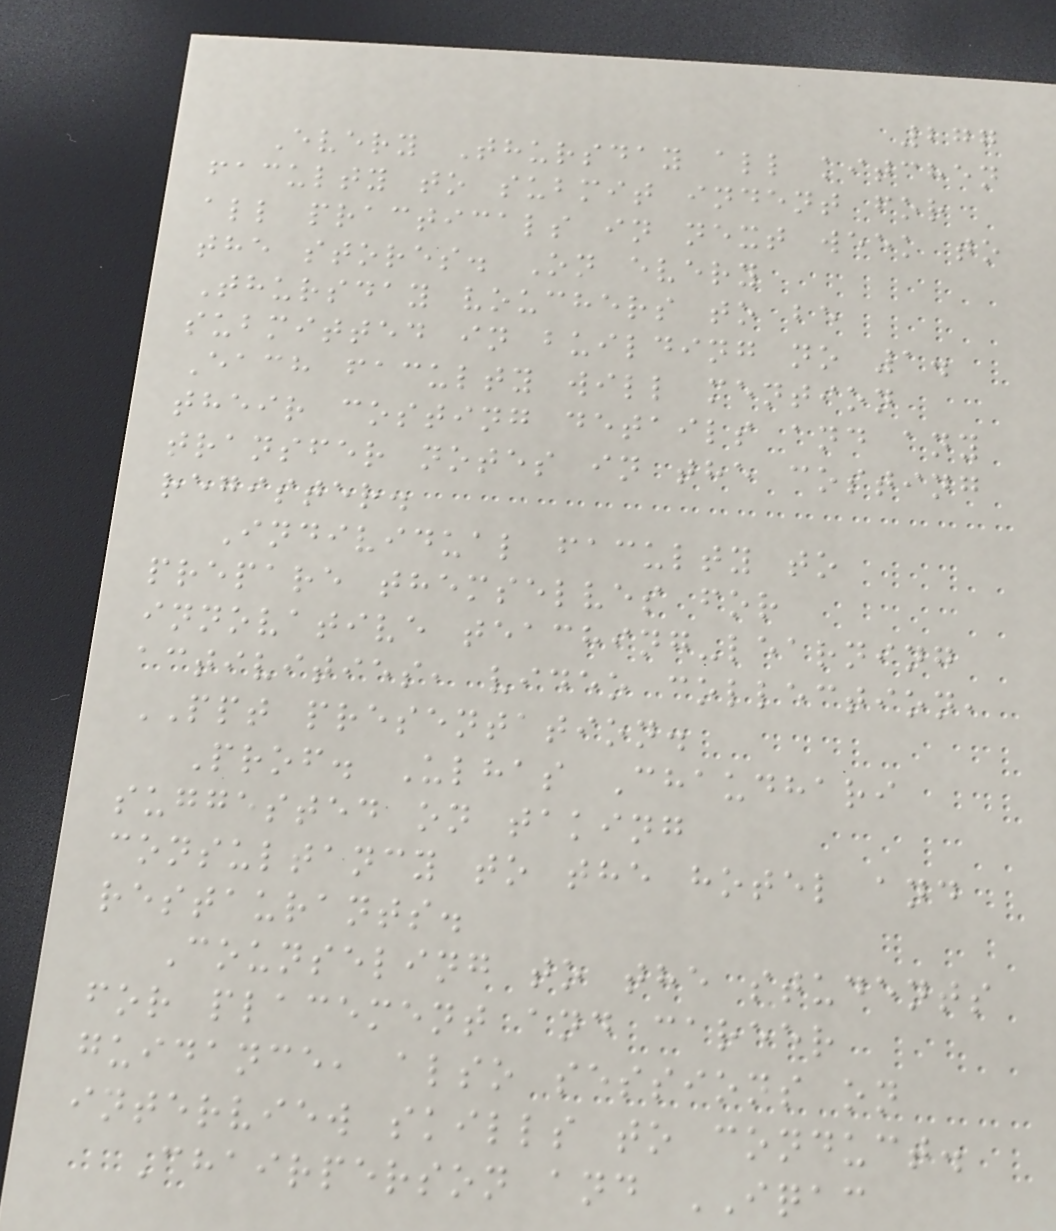277
Every Thursday all kitchen
faculty to submit indent for
all practicals in next week to
the stores. On every
Thursday vouchers to be
submitted in building no 1.
Each faculty will mention
their costing details and any
transfer notes in the costing
register.
Individual faculty to
prepare themselves for
innovative teaching-learning
activities, video collection,
PPT presentation.
Prof. Ulhas Chaudhari
suggested on taking
consultancy to the hotel and
restaurants.
Counseling to the students
for placement and career
guidance, also sessions on
interview skills to conduct.
Chairperson and IQAC
